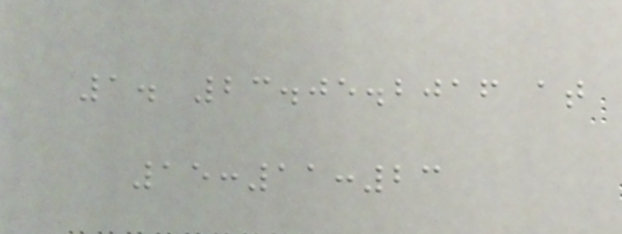1. 23.05.2016 at
15:11:23
